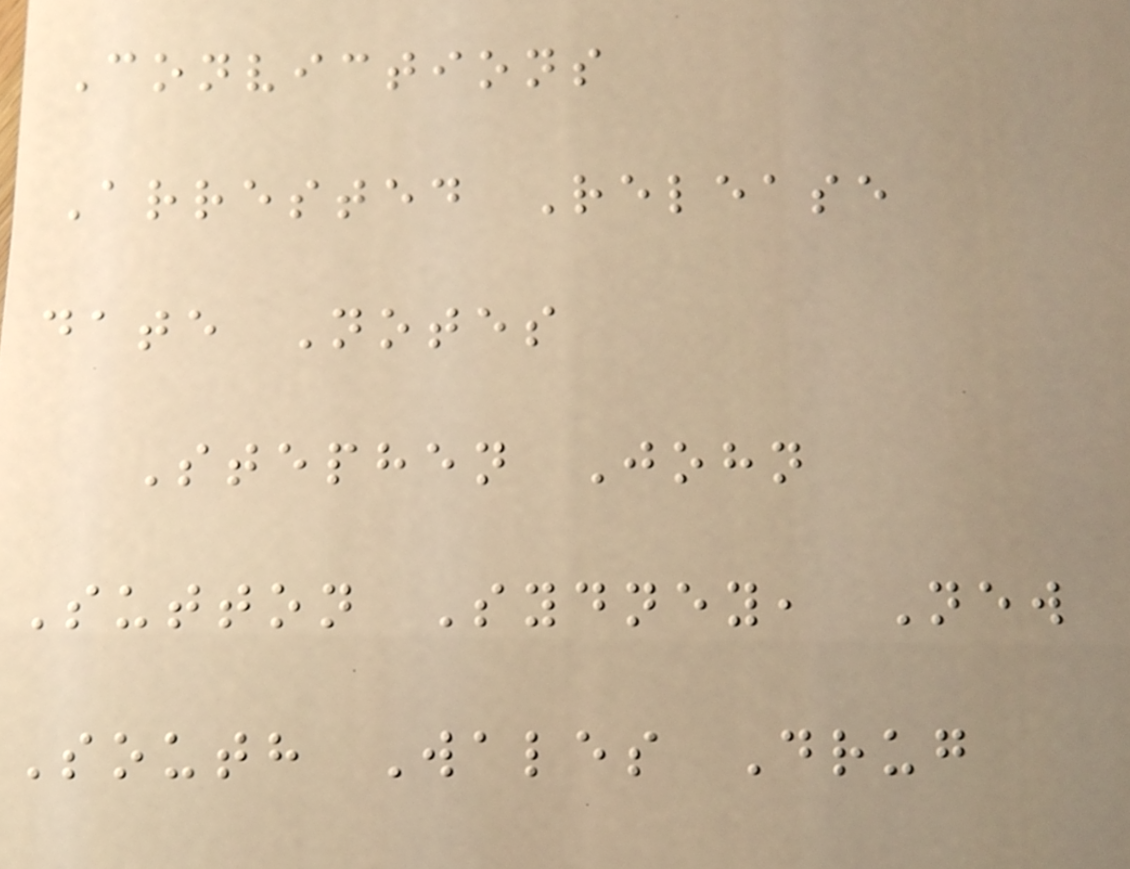Convictions
Arrested Release
date Notes
Stephen John
Sutton Sydney, New
South Wales Drug
